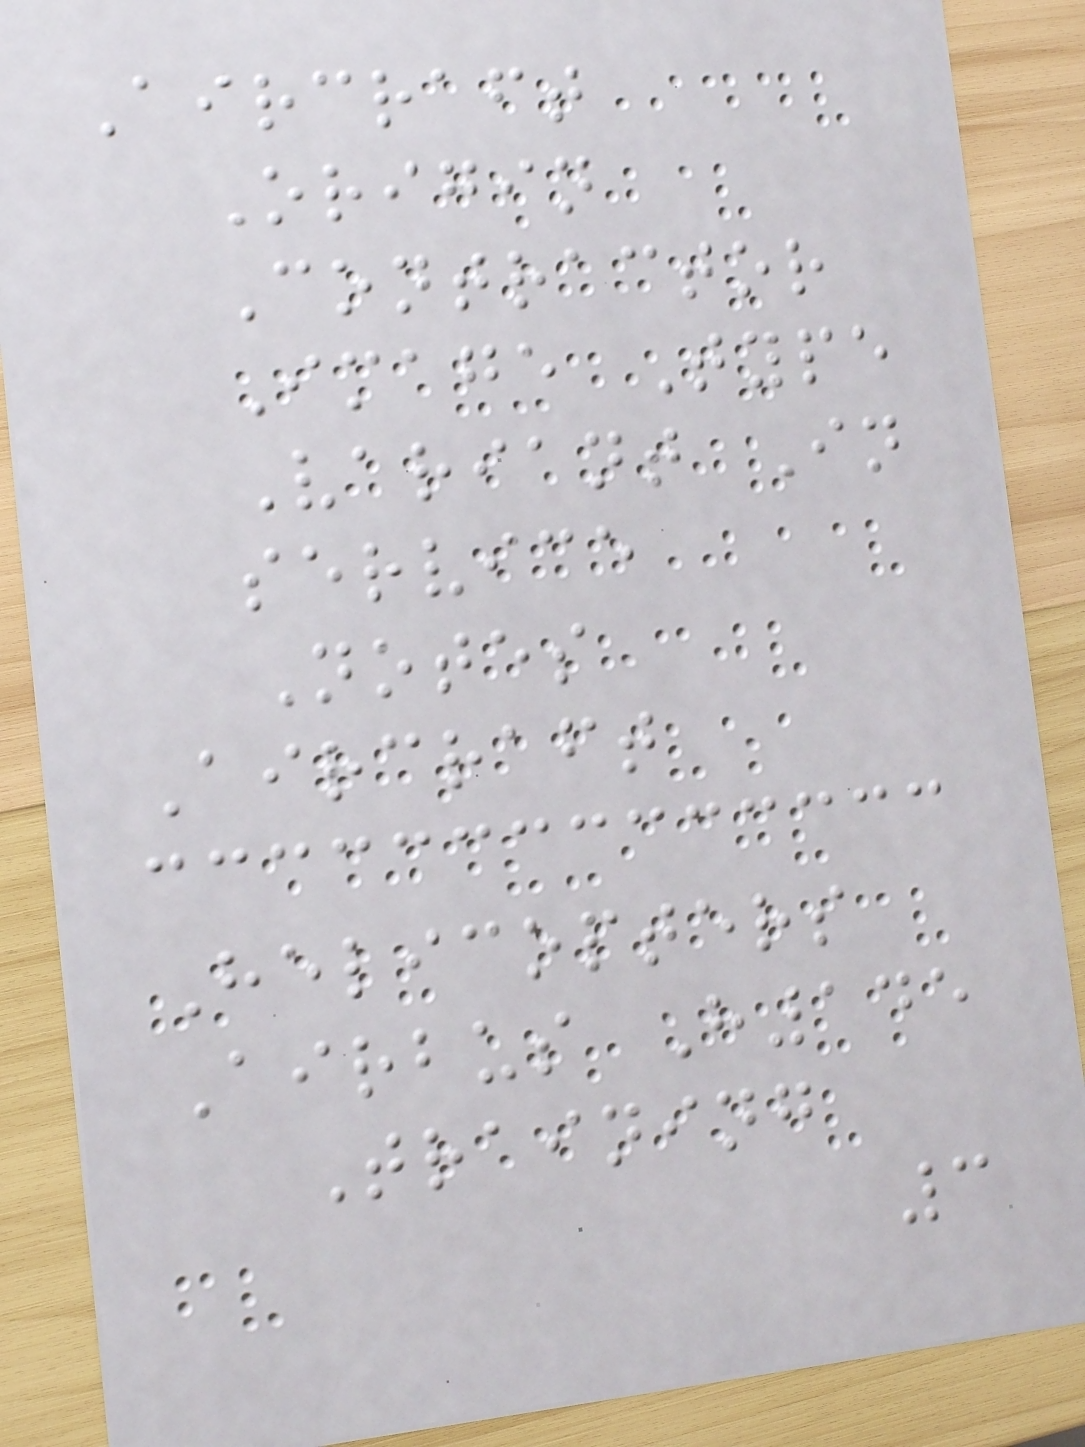Aircraft
Origin
Contractor
Image Type
Variant In
service
Notes
Aircraft
Helicopters
Airbus H145
Training
3
